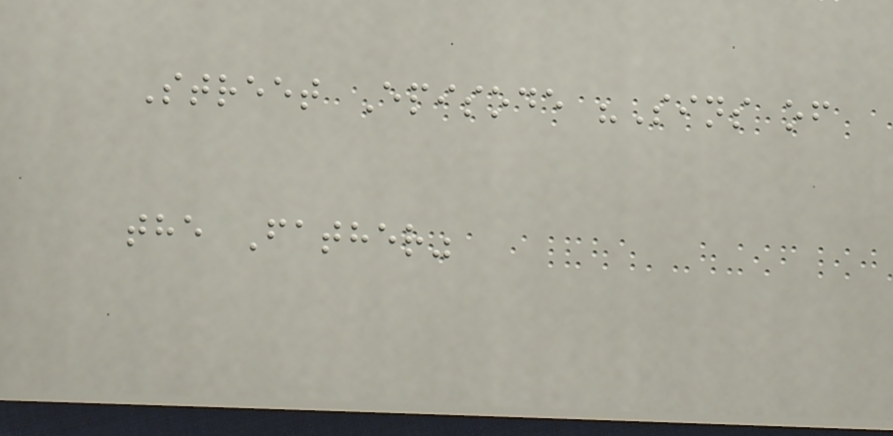Street Episode "Sins of
the Father"
